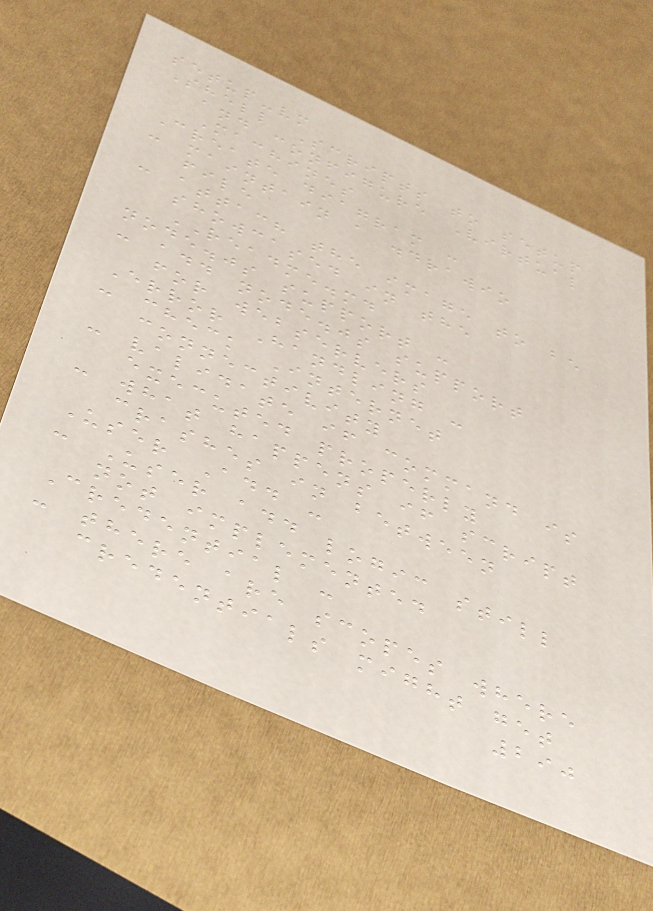setup-vm
Shell Scripts to setup
and configure Virtual
Machines
Create diagram :
- maintain a .drawio
file
- attach the image to be
showcased in the
README.md
node.js support :
- add node.js support
for webservers
Error Handling :
- check Internet
connectivity
- validate if command is
executed properly
- what happens if script
crashes in between
User Add :
- User add logic still
not implemented
Credential :
- there are scopes where
credentials might get
290
